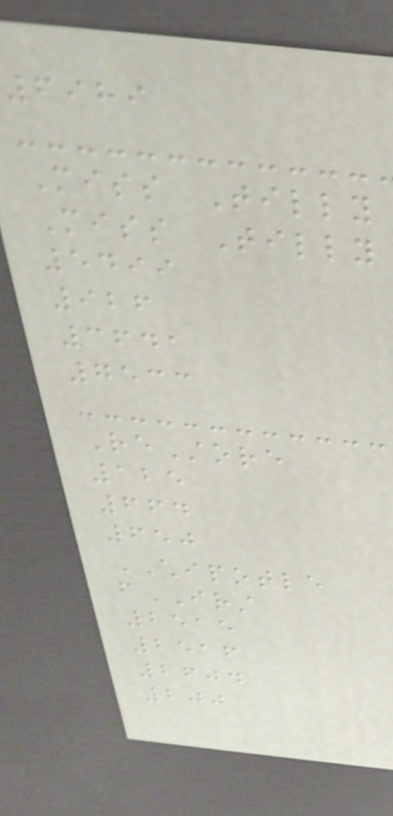6989
Miss Tilly
Miss Tilly
5499
926
3641
7533
ReStore
125
664
650
CHIPOTLE
fIRST
2515
2516
2604
200
